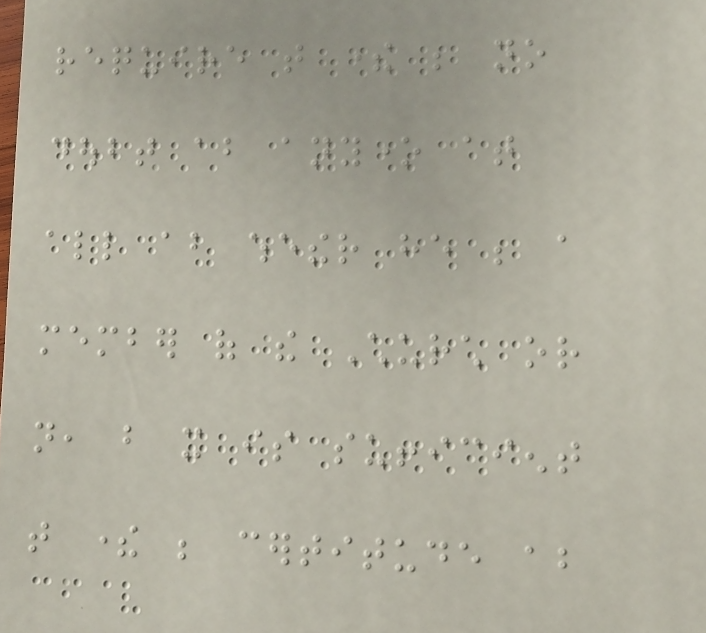require that there be no
doubt about anyone at
all about whether he be a
member of the Church or
not, but it is sufficient
that there be certitude about
